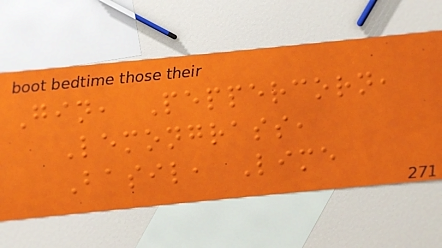Gin, Peppercorn,
Lemongrass,
Basil, Lime
